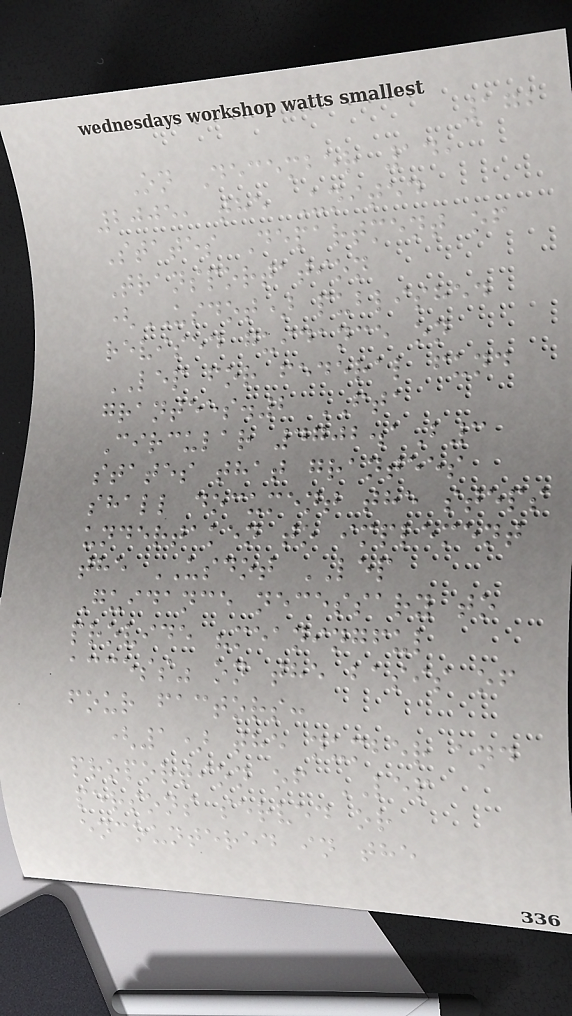172
On December 14,
2005, the United
States Department of
Transportation
(USDOT) published
revised guidance on
LEP for federal fund
grantees.2 FTA
Circular 4702.1B3
states that grantees
shall document the steps
undertaken to implement
the USDOT LEP
Guidance necessary to
provide "meaningful
access" on the basis of
four factors:
(1) the number and
proportion of LEP
persons served or
encountered in the
